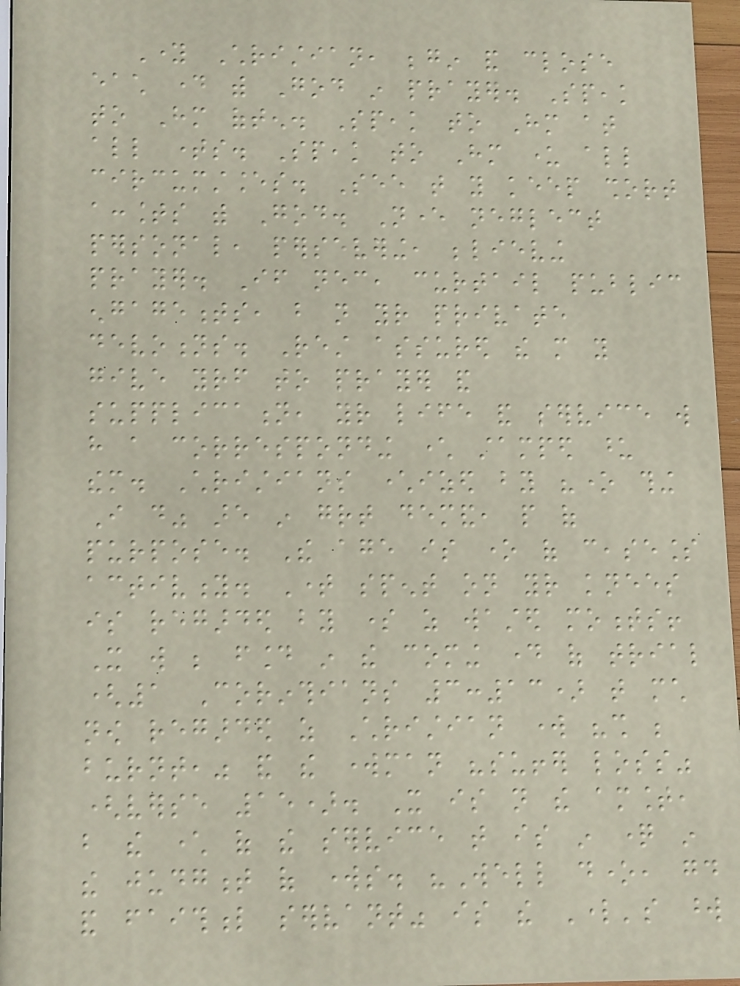Young Christian, begin and close
each day with God in prayer. Speak
to Him often. Speak to Him at
all times. Speak to Him under all
circumstances. See that you keep short
accounts with God. Never neglect
personal, persevering, believing
prayer. If necessary, curtail public
engagements, but not your private
devotions. Rest assured the more you
give yourself to prayer and
supplication, your life and service will
have a corresponding character stamped upon
them. Christians characterized by "one thing
I do" are in great demand, people of
purpose. The age is one of ceaseless
activity. Time spent on your knees
is regarded by some as wasted moments!
It will be found in the coming day of trial
(1 Corinthians 3:13) that much
now regarded as Christian work "shall be
burnt," and the workman "suffer loss"
(verse 15). It is not the amount,
but the character of the service that is in question in
the judgment of works. "Well done, good
and faithful servant" is the Lord's word
